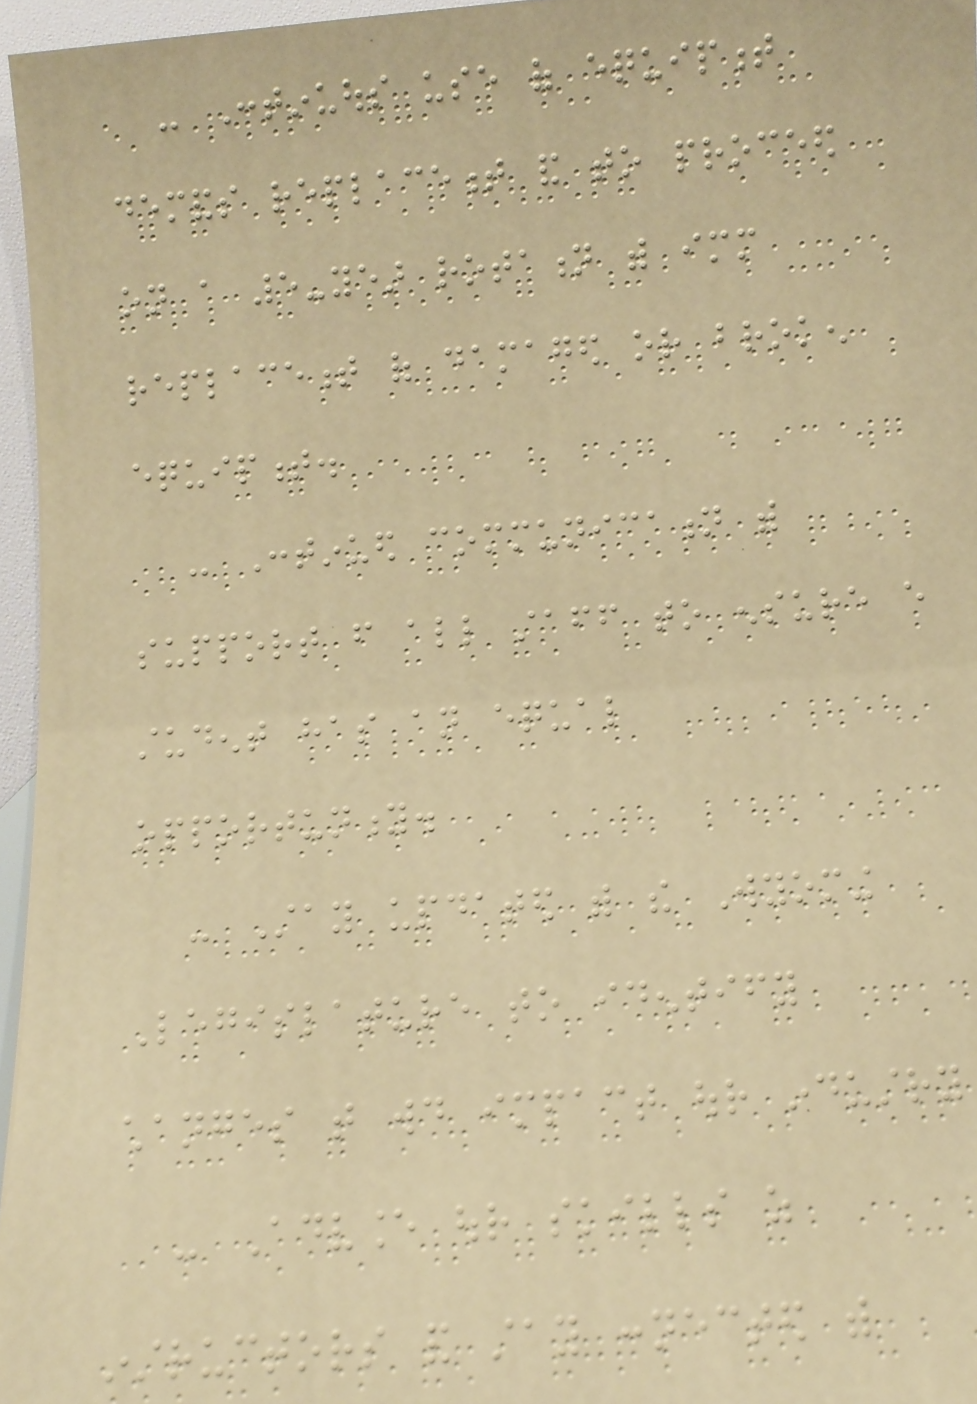- Continuous use of equipment
demands replacement and to proceed
on a 5-year rotation with immediate
replacement of damaged or broken
equipment.
- Continued communication with
support from all staff to ensure every
student has an equal
opportunity.
- Stay updated with the Wyoming
Legislature to identify
changes that would impact our industry
- Advance our skills as
instructors and stay connected with
